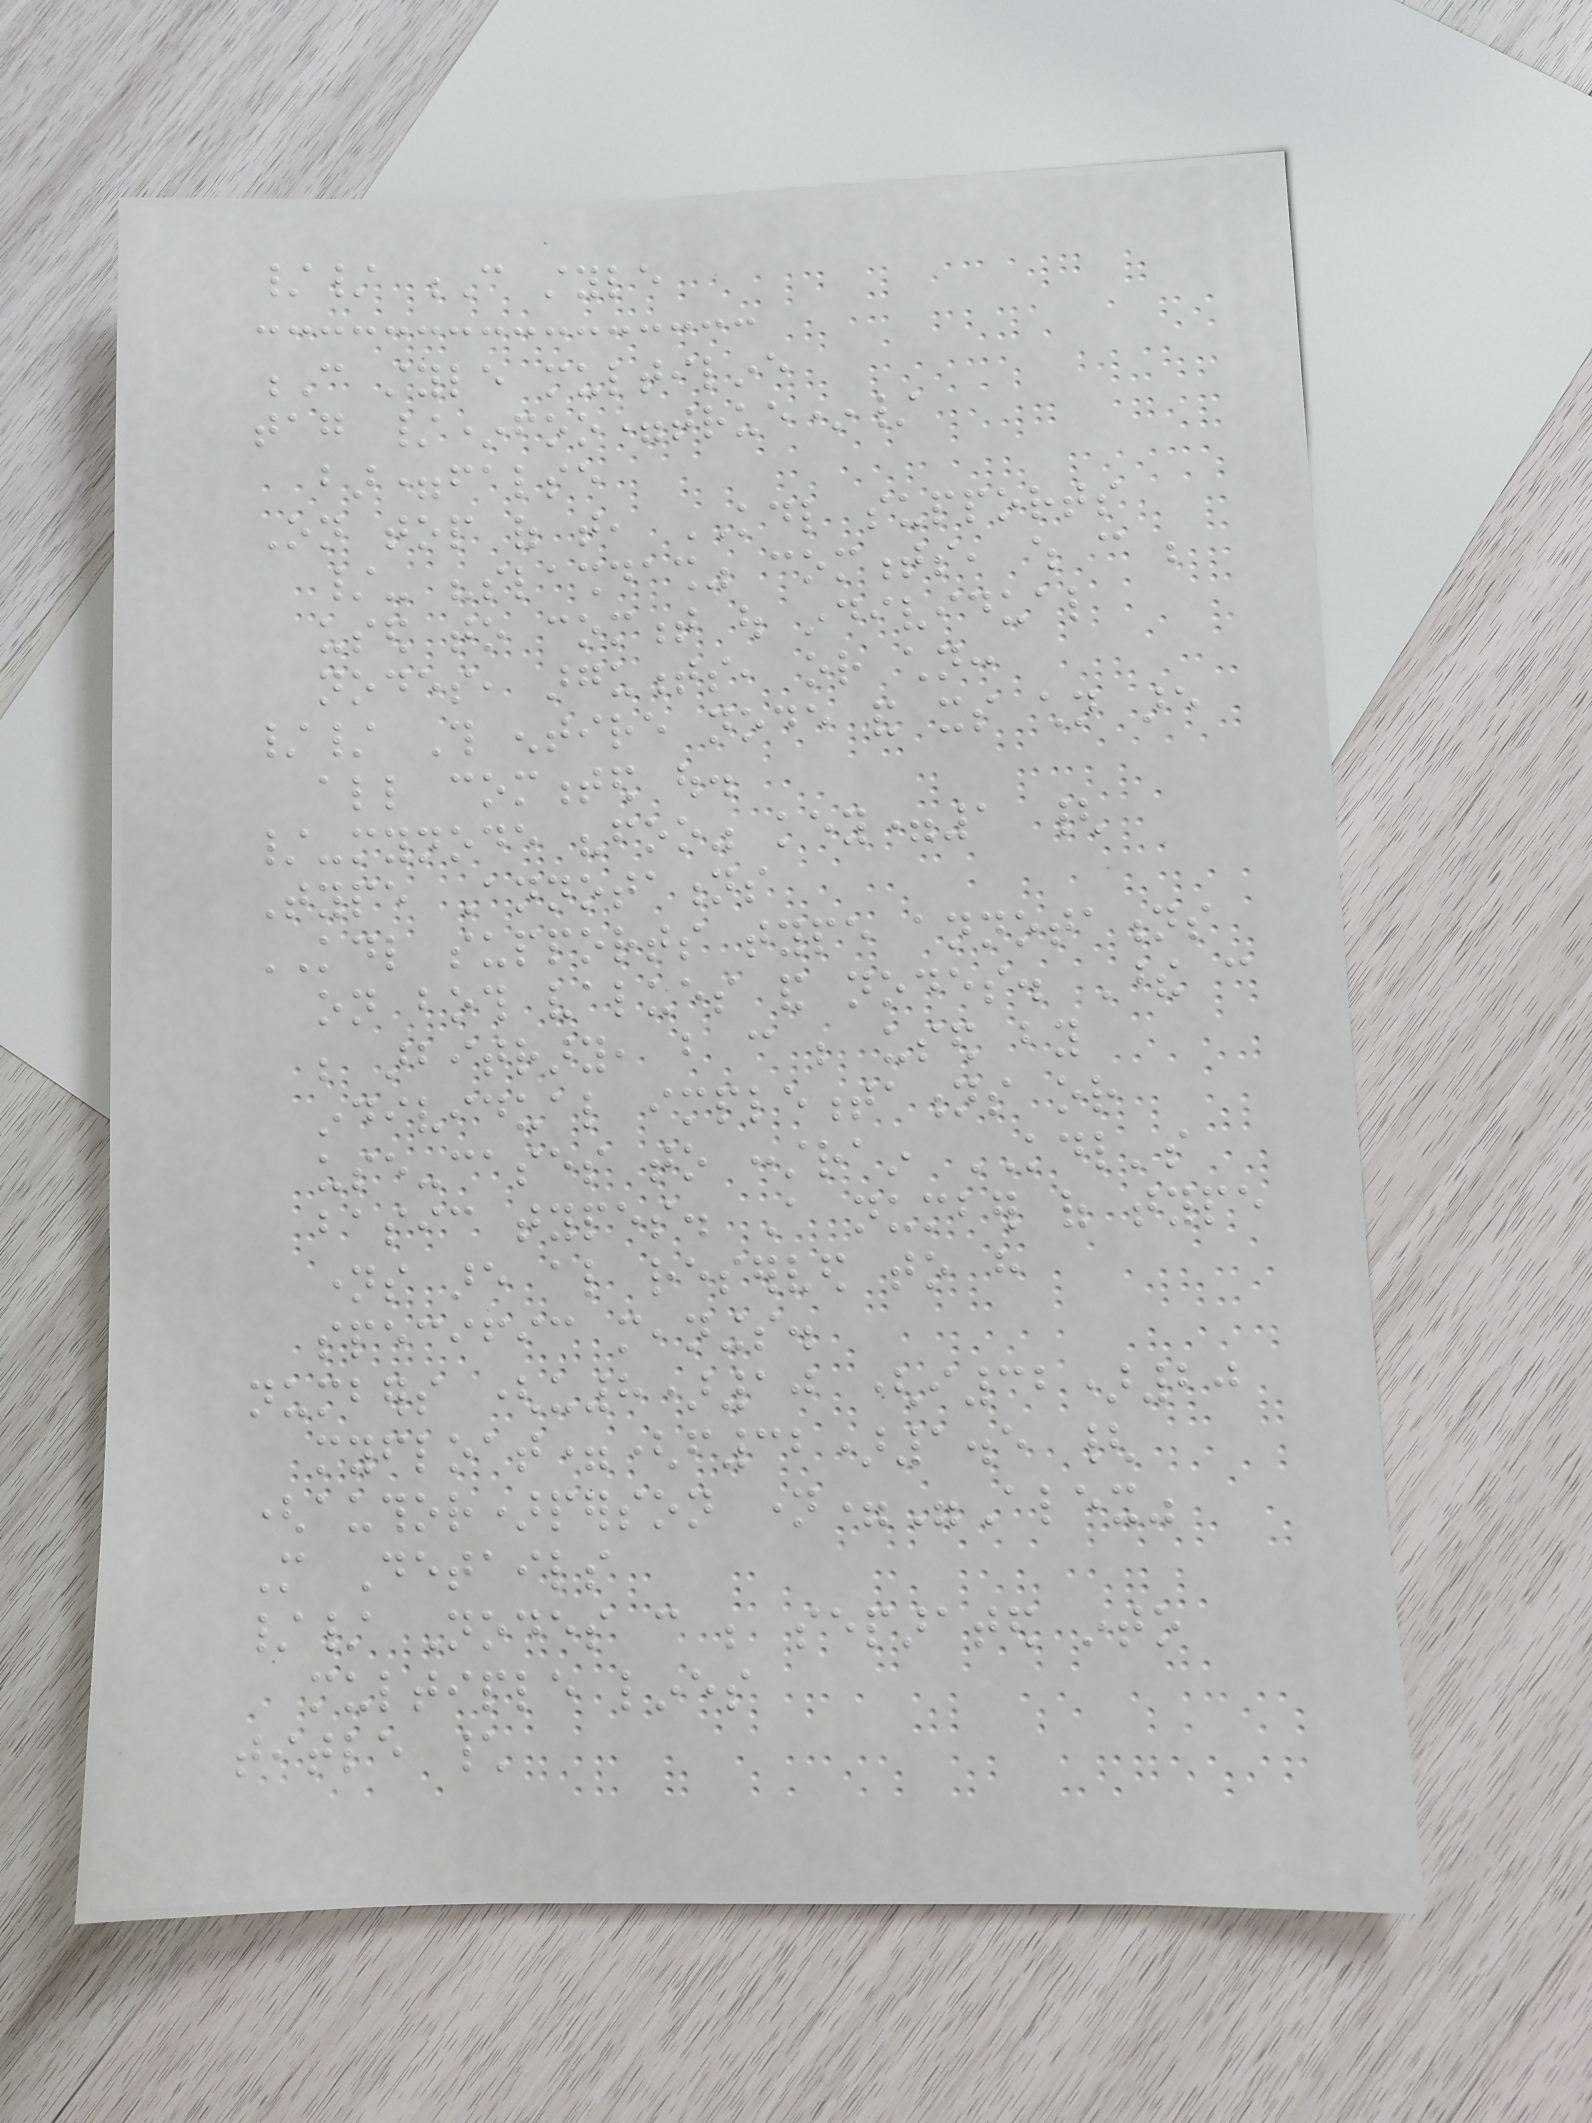// C style
C style multiline
tag /*foo=true*/
bar=false
On top of that, KDL supports
/- "slashdash" comments, which can be
used to comment out individual
nodes, arguments, or children:
// This entire node and its children are
all commented out.
/-mynode "foo" key=1 {
Type Annotations
KDL supports type annotations
on both values and nodes. These can
be arbitrary, but can be used by
individual implementations or
use-cases to constrain KDL's
basic types. A number of type
names are also reserved to have
specific meanings.
numbers (u8)10 (i32)20
myfloat=(f32)1.5 {
(author)person name="Alex"
More Details
// Nodes can be separated into
multiple lines
title \
